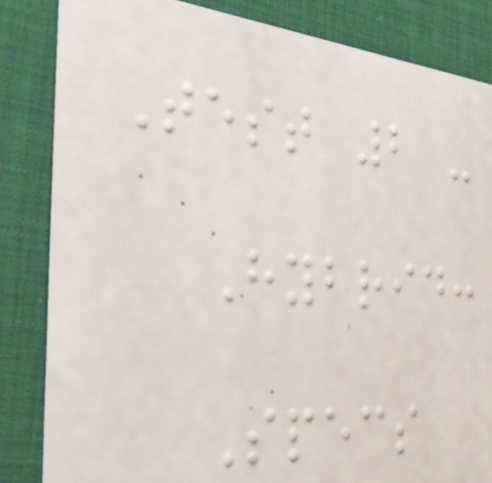Test 2 -
Hybrid:
Specs
